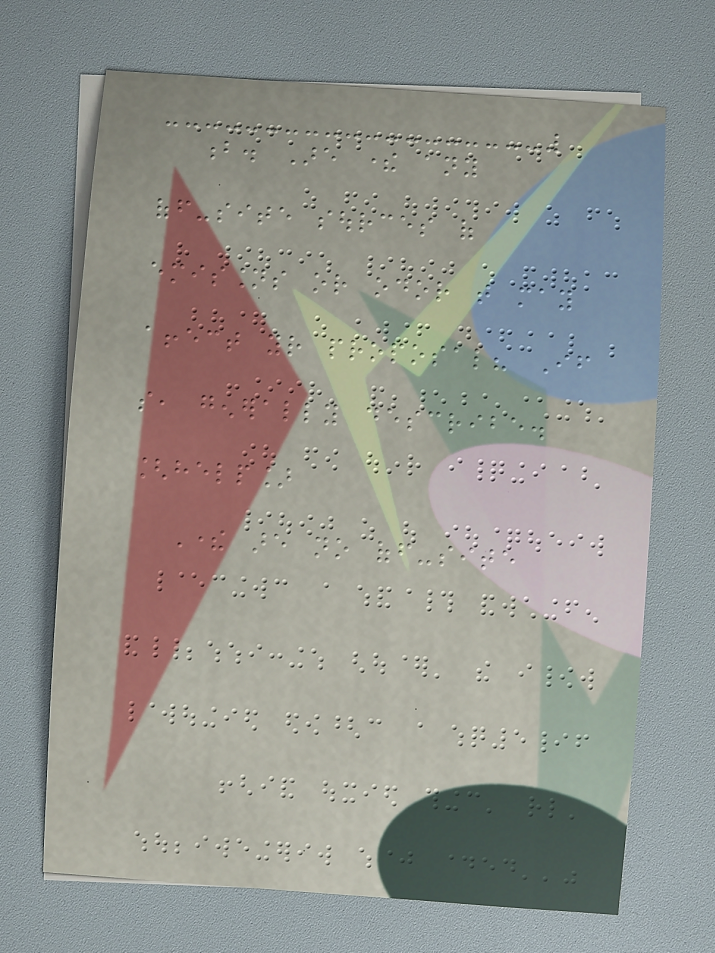b. Are there any
off-site sources of
emissions or odor that may
affect your proposal? If
so, generally describe.
[help]
There are no off-site
